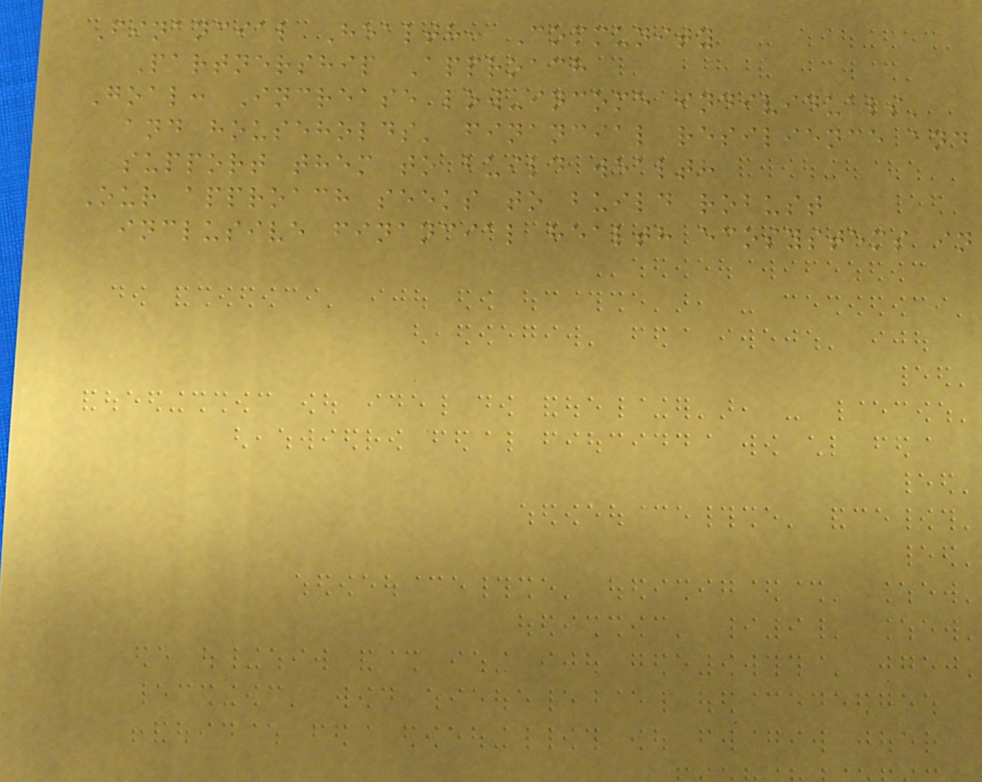Financial Health: Community
Partnership Approach
Goal: Increase low-income individuals'
and households' financial resilience and
support them to build wealth
Our approach seeks to build robust
inclusive financial health ecosystems in
